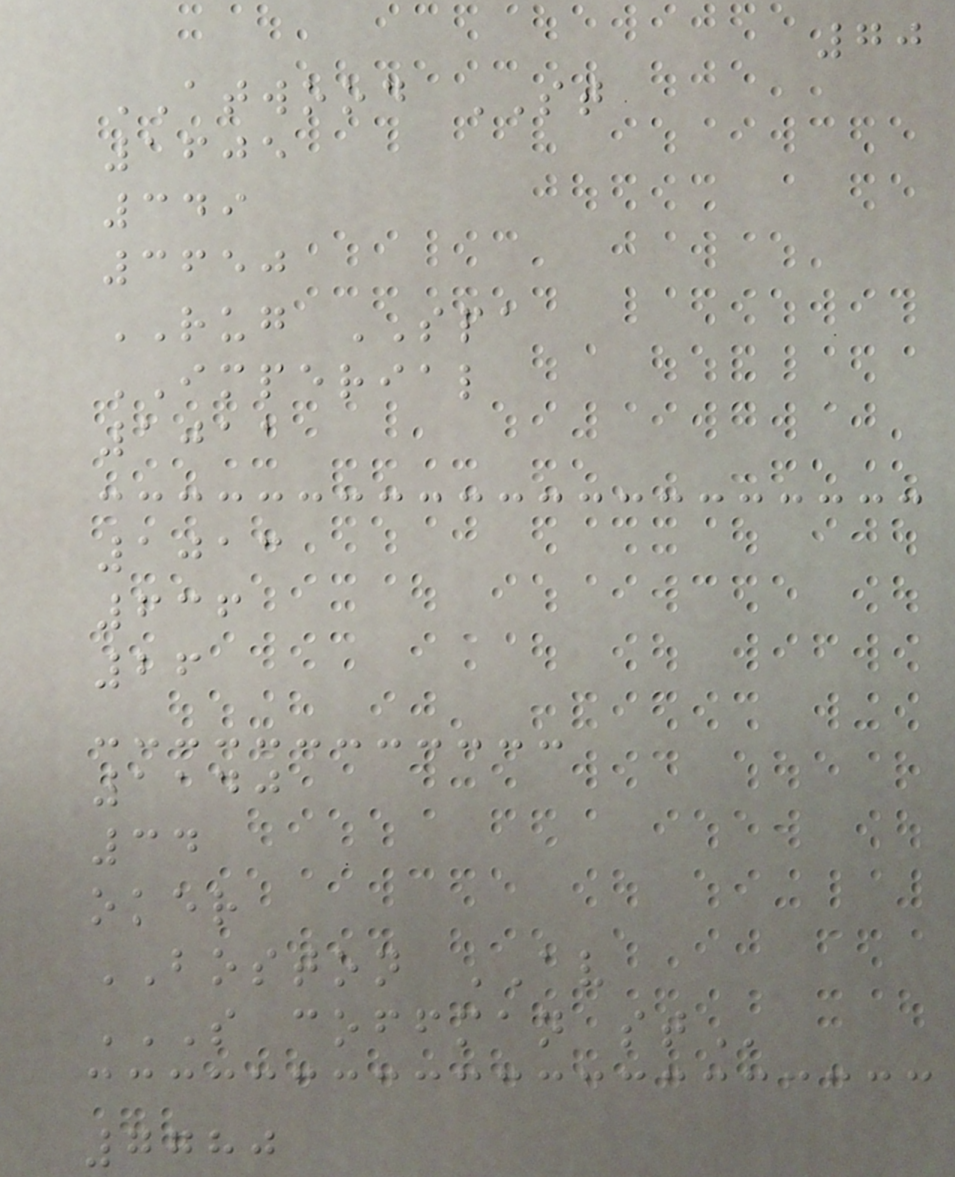70
ATWOOD ST
1605
349
3650
RUG SPA
IMPERIAL
1011
1013
636
26
1140
34
oker
BOSTON AV
S COFFMAN ST
7780
